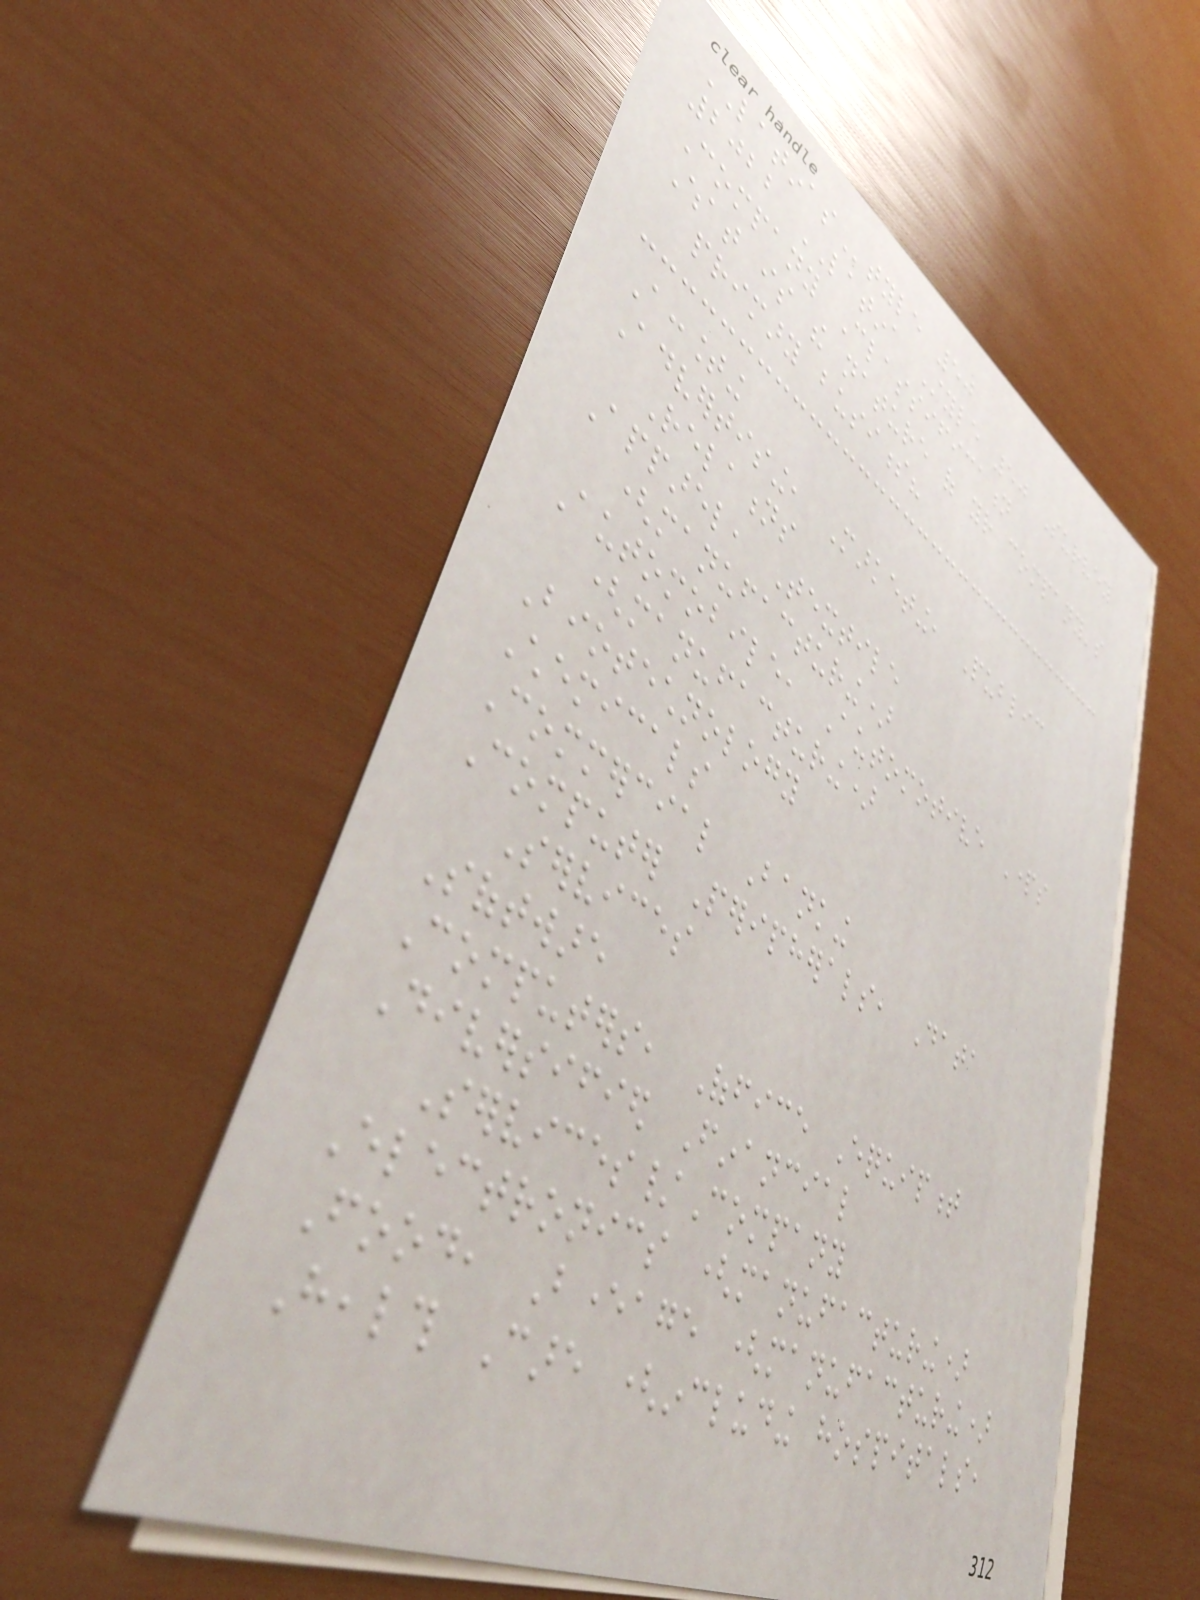LATINAStyle 50
2022 LATINA Style 50 Survey
Company Classification
What is the nature of your company's
primary business?
Accounting
Advertising, Marketing, Public
Relations
Apparel, Textile
(manufacturing)
Automobile, Automotive Parts
(manufacturing)
Biotechnology
Chemicals
Commercial Banking
Computer Peripherals, Data
Services
Software
Computers, Office Equipment
Diversified Financial
Services/Company
Electronics (manufacturing)
Food, Beverage (manufacturing)
Health Care (including hospitals,
